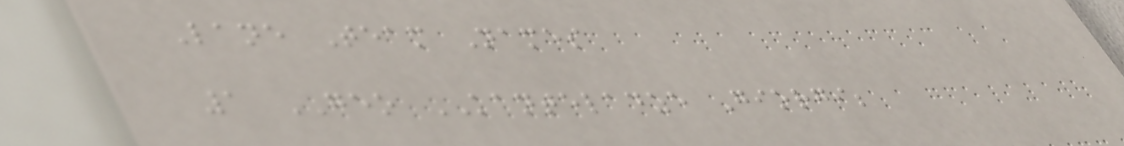Lane Team Names
1 GEO KANTELADZE Giorgi;
